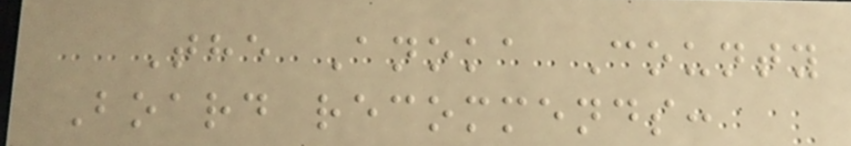The Anoka County
Board recommends:
